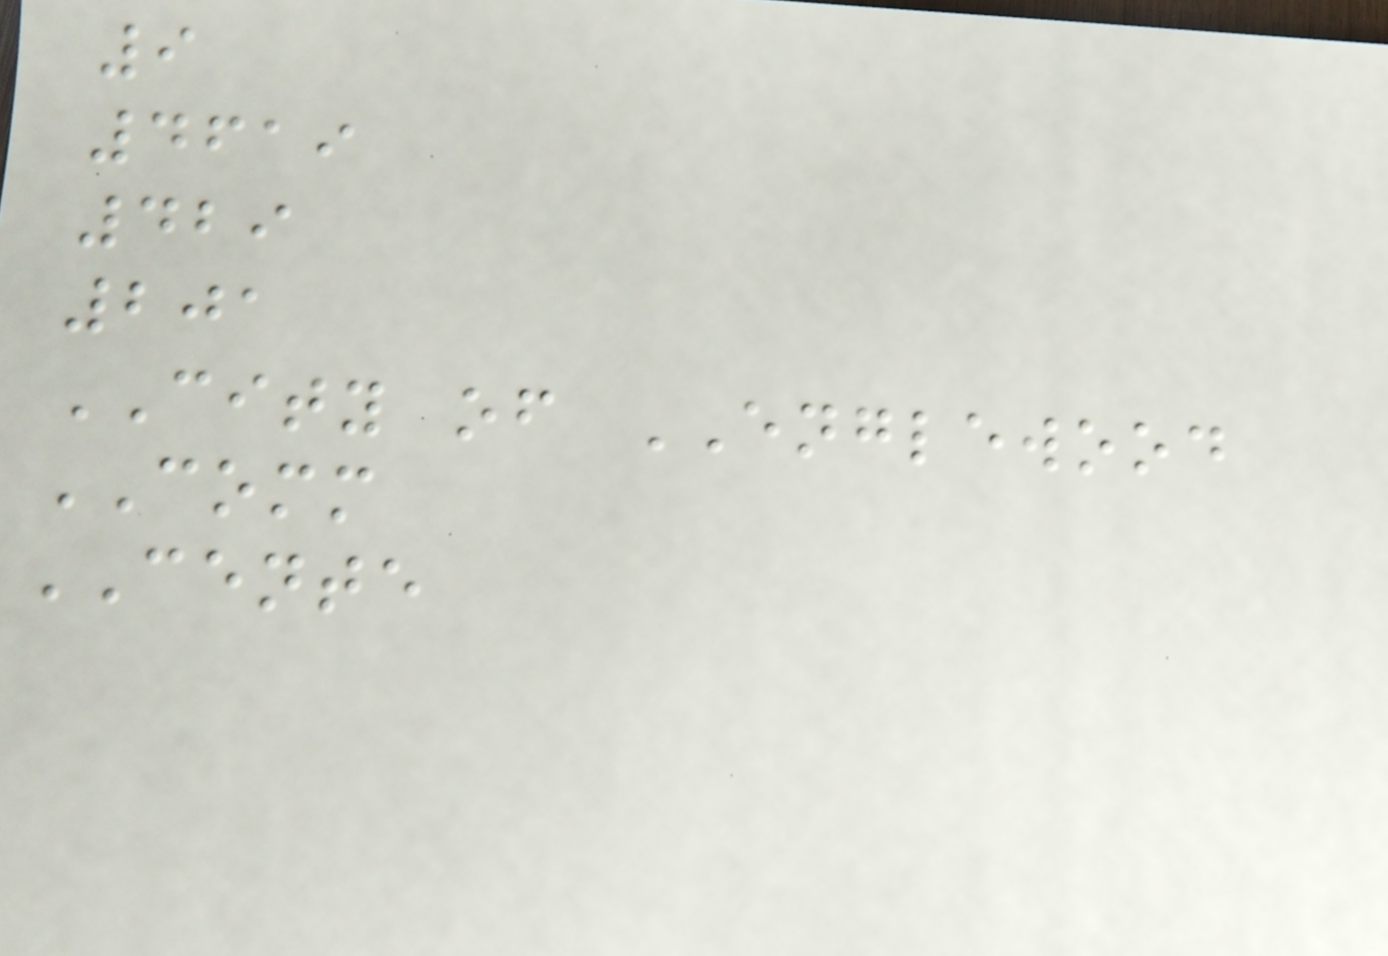9
4619
429
201
CITY of ENGLEWOOD
COMM
CENTE
